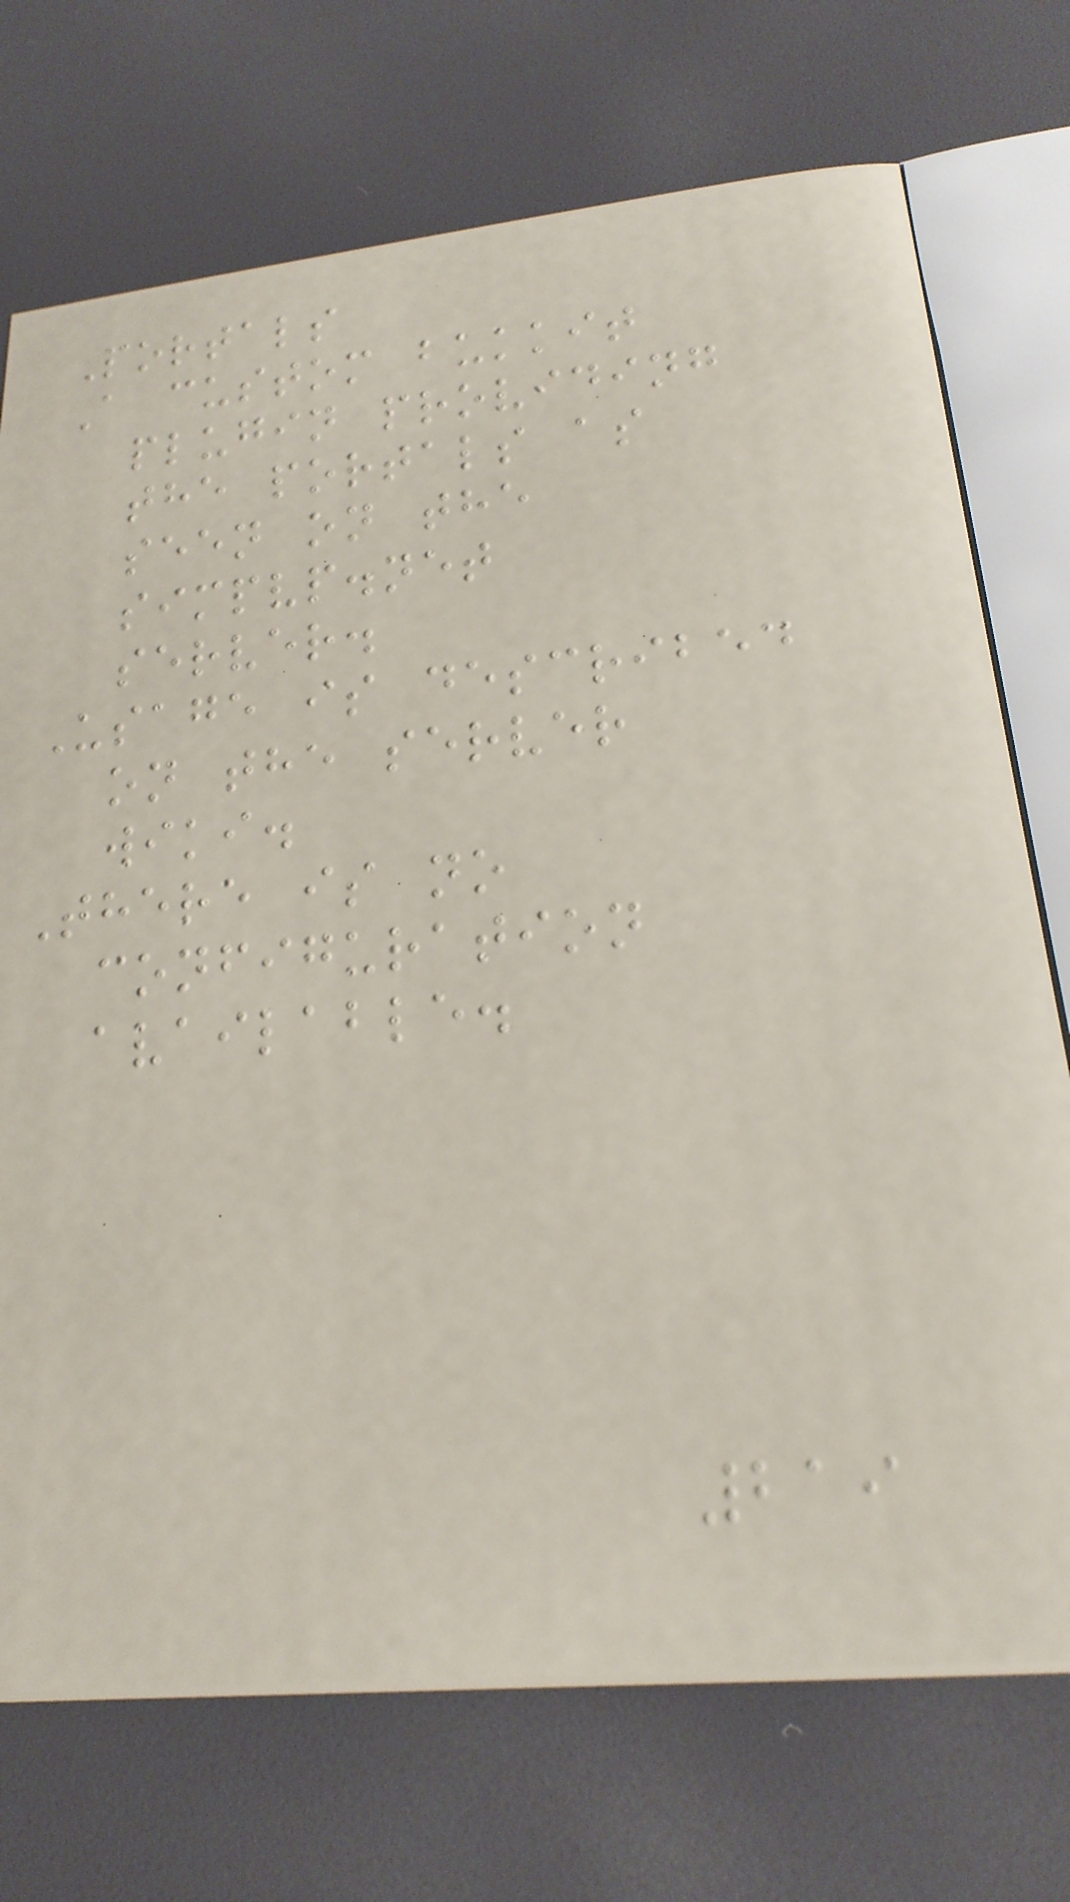Portals
A custom bukkit
plugin providing
the portals as
seen on the
simpvp.net
server.
Usage is described
on the server
wiki.
There is no
configuration
available.
219
